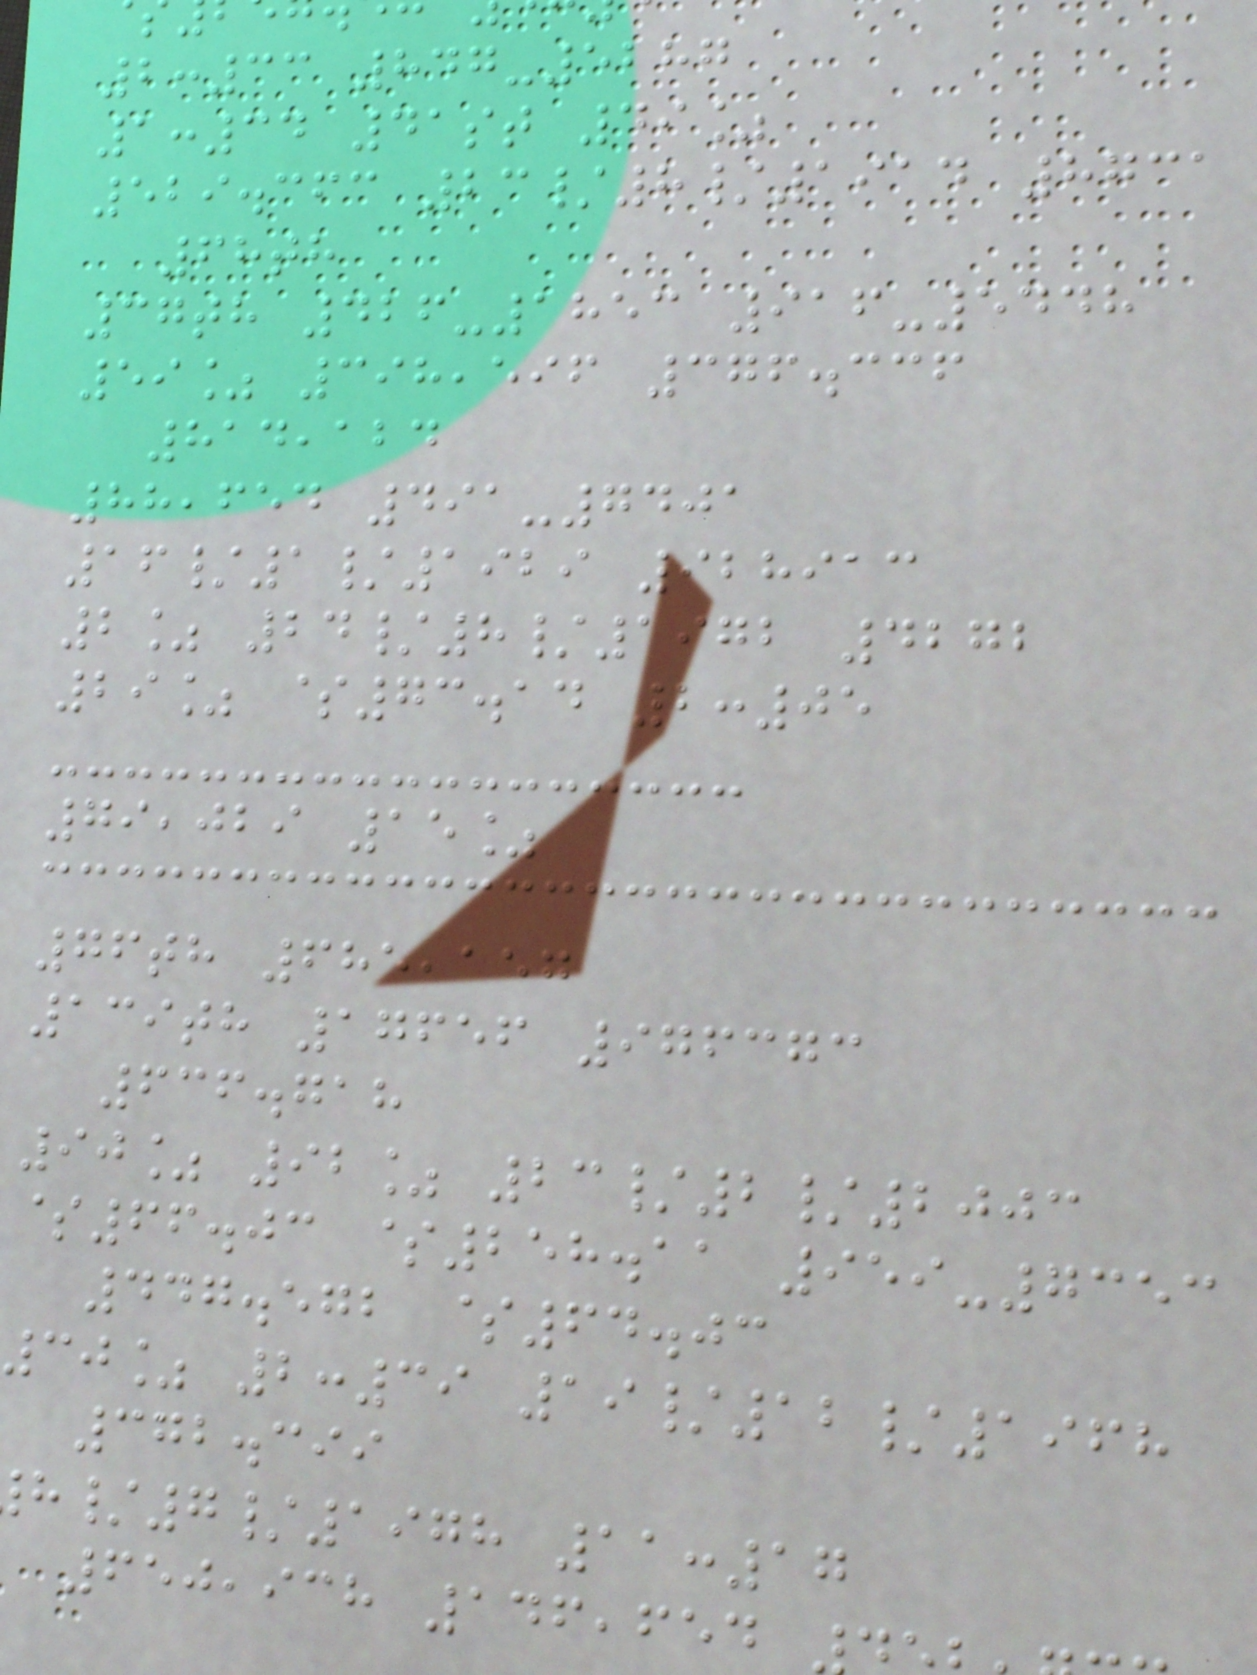2:33 847-5287
1:34 41st 49%
529.363 23/8/1914 8731
68th
37th 426-1853 916-5448
59% 398,596 376.336
814,124
88,654 491-7401
16/1/1929 928913
2% 24/8/1972 4272
29% $73.14 2:05
79,029 15%
76th 685,157
139th 17656 976373
636.718
90% 92% 23/2/2003
$66.03 $258.11 959-7353
447.572 $64.03
30% 2:39 19/12/1968
372.399
/7/1978 11:17
650,938 146,654
